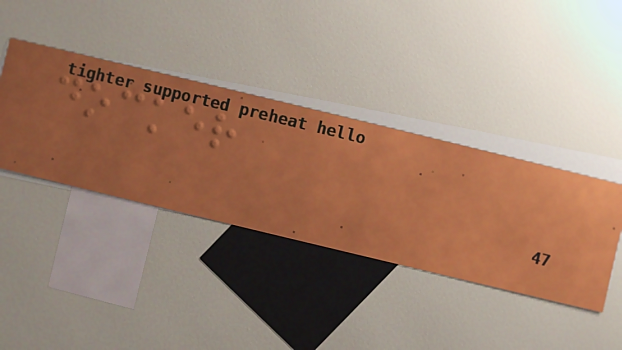docker
